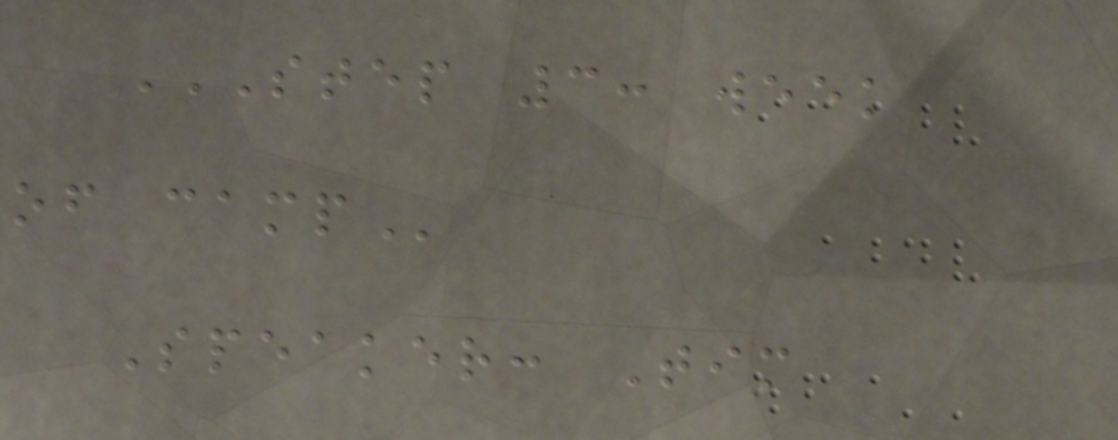STEP 3: WEEK
OF CAMP
Speaker: Tim
